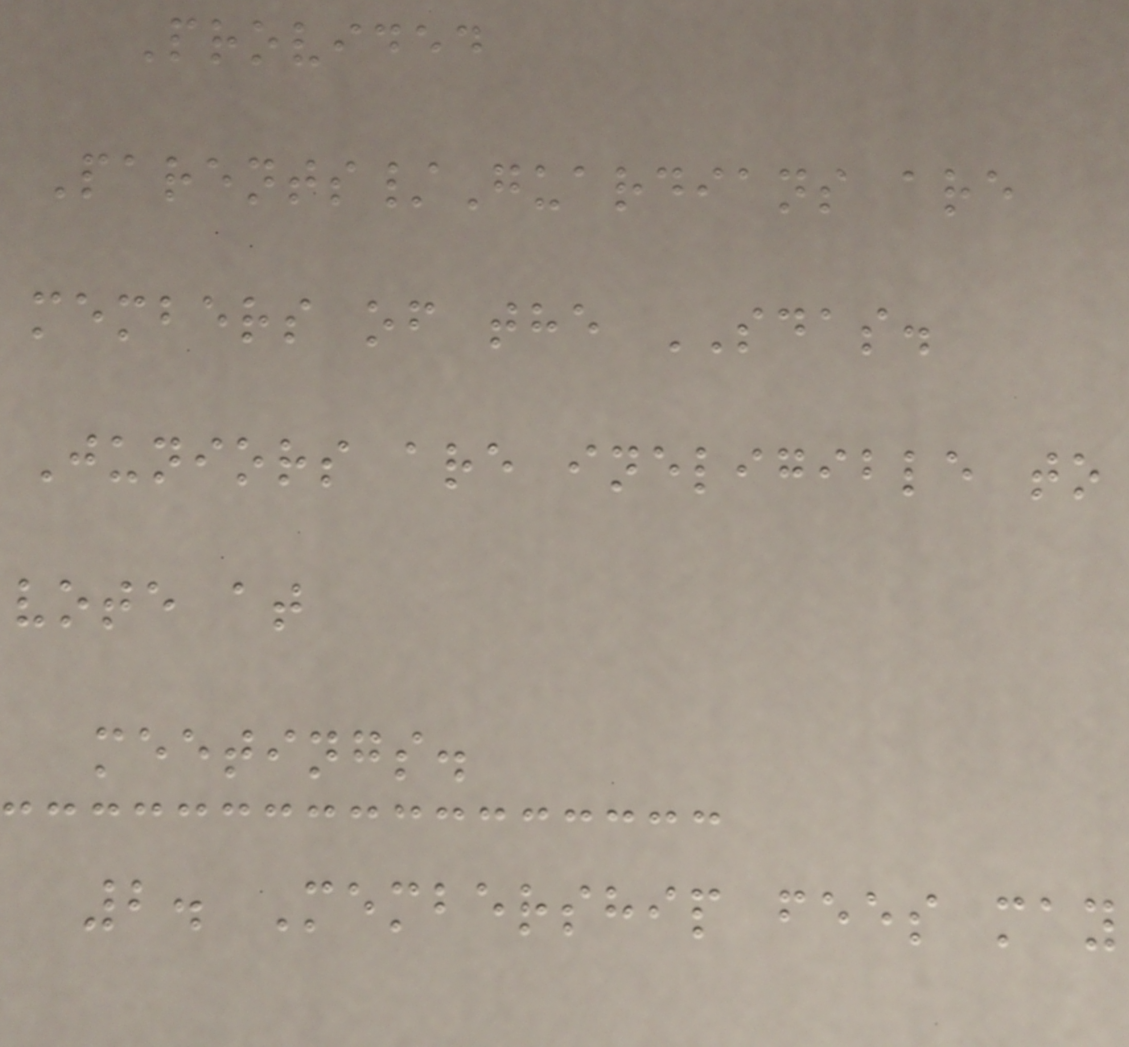Provided
Parents/Guardians are
members of the SDAS.
Juniors are ineligible to
vote at
meetings.
2. Membership fees may
